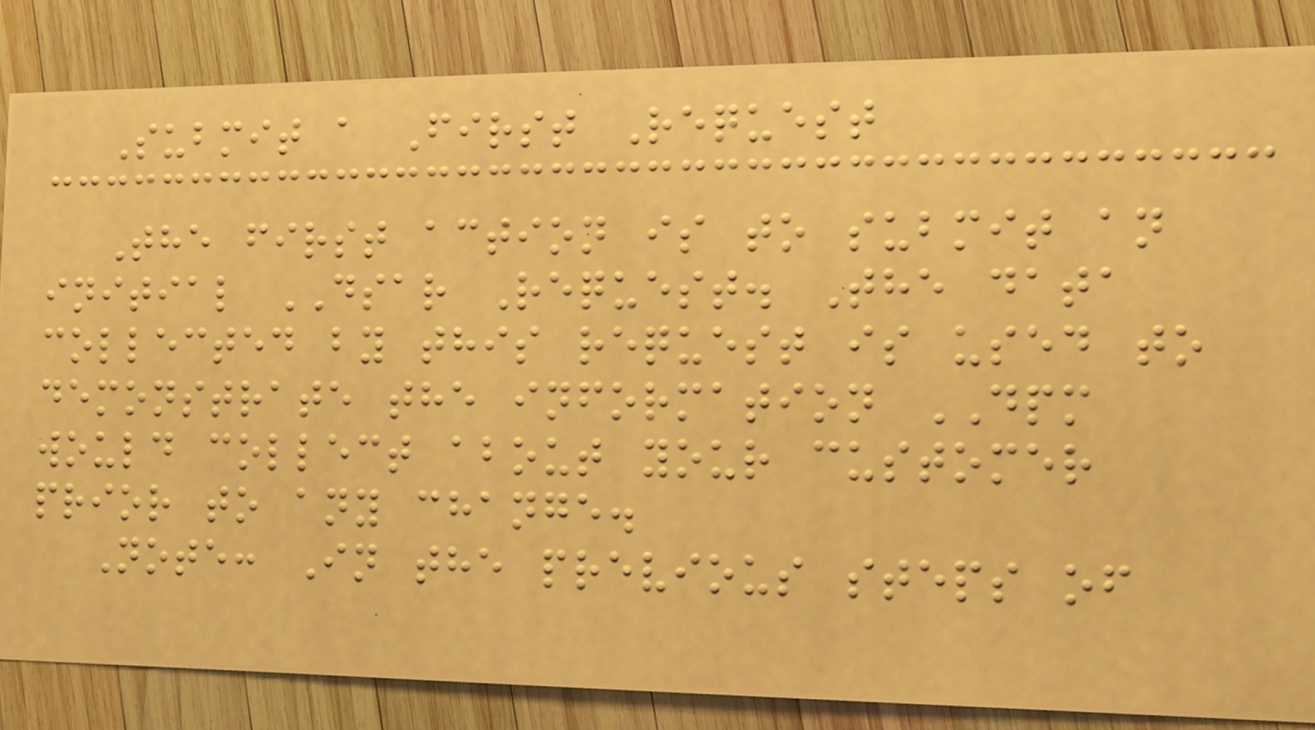Submit a First Request
The first action is to submit an
initial DSAR Request. The data
collected by this request is used to
demonstrate the information DPM
would collect about your customer
prior to any change.
Note: In the previous steps of
